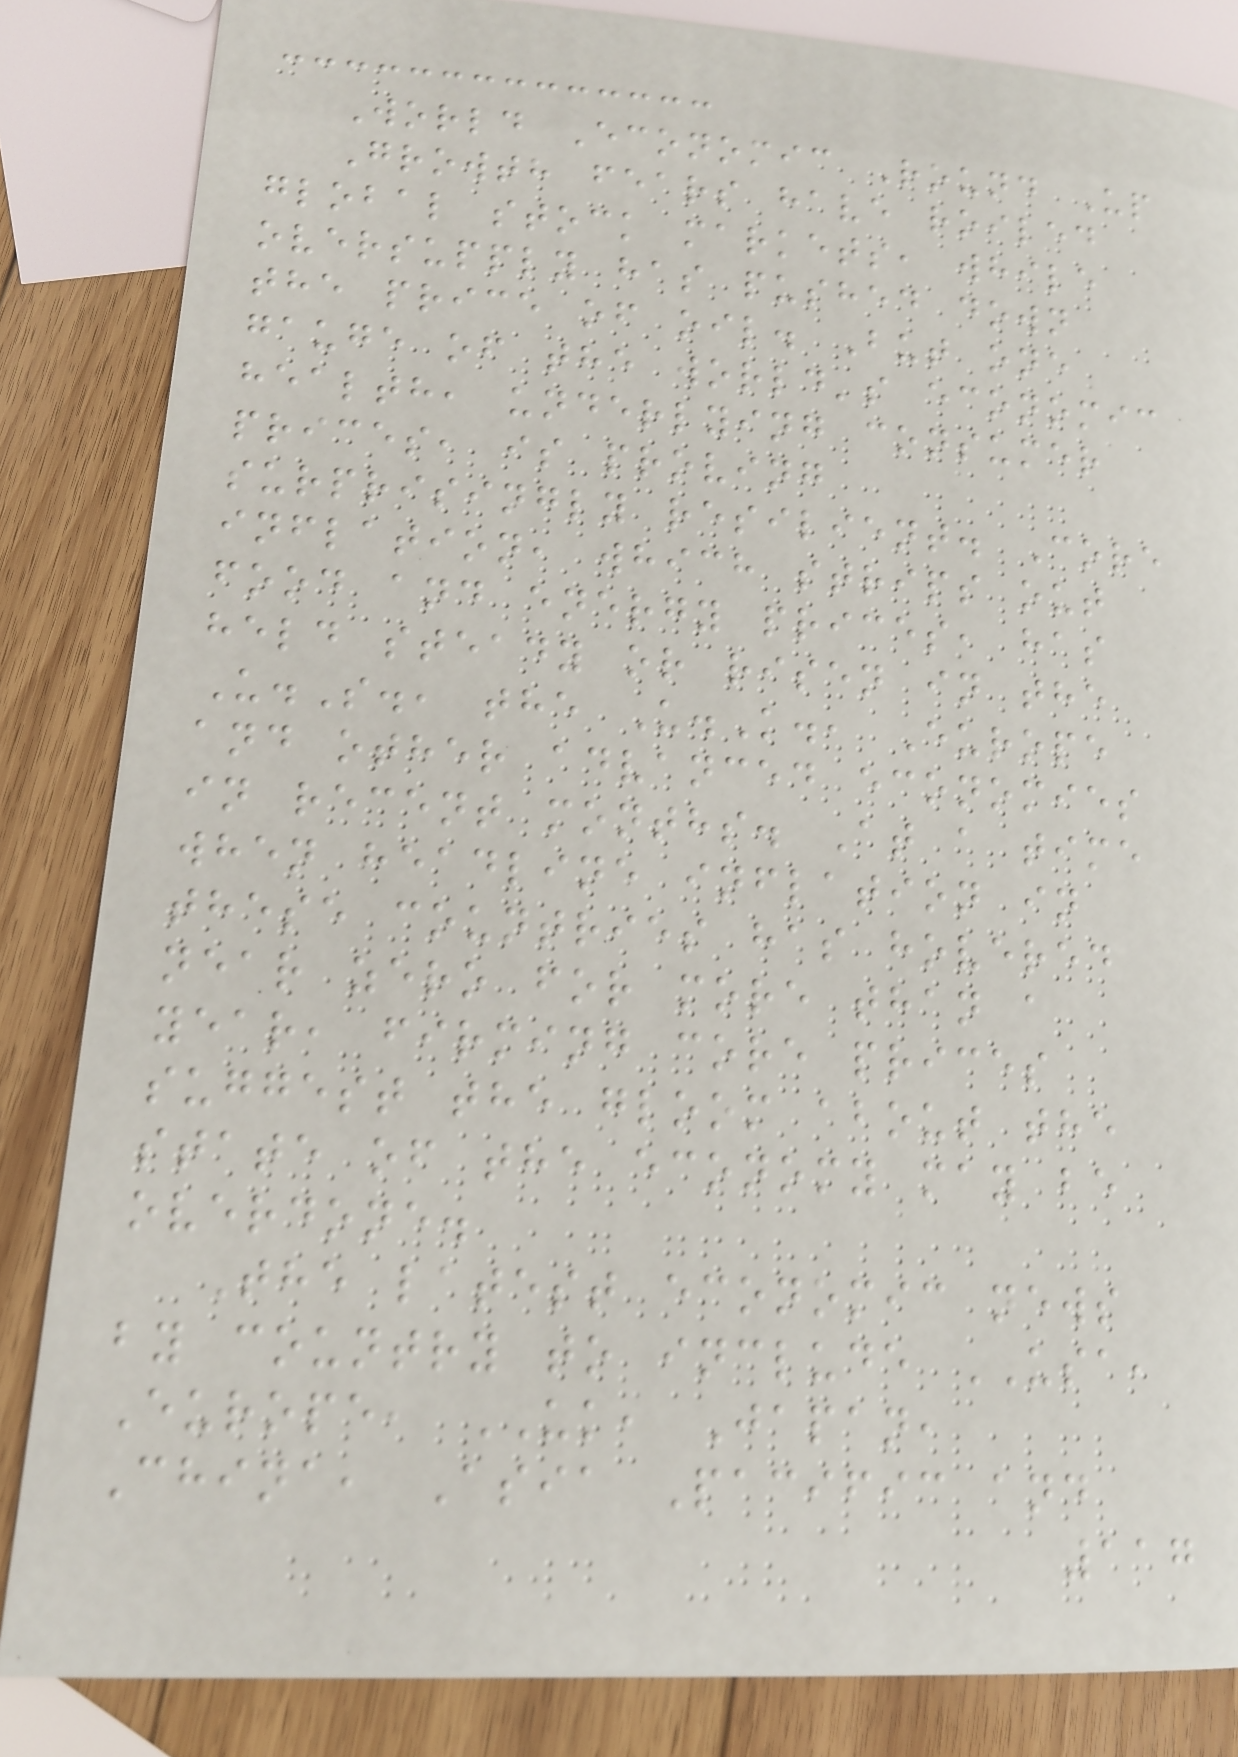World Economic Round Up
Growth fears have roiled
global stock markets, while
oversupply has pushed down
the price of oil. But one
gauge of the world's economic
health, underlying consumer
prices, is proving
surprisingly resilient. Core
inflation, which strips out
food and energy prices, has
held steady or risen in the
U.S., the U.K., Europe
and other advanced economies
in recent months. At a time
when headline inflation in
these countries has hovered
near zero for more than a
year, firming core prices
suggest the gloom about the
state of the economy may be
overdone.
The latest economic news
by country to include USA,
Europe, UK, Japan,
China, Asia Pacific and
117
